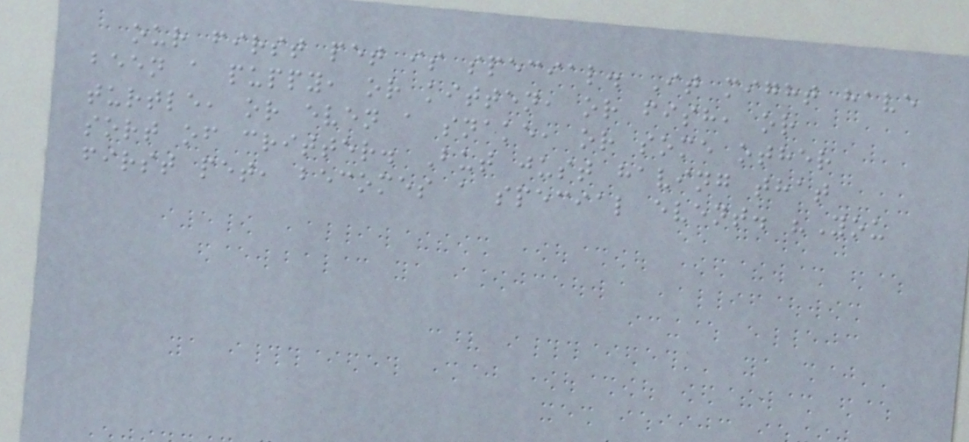our first pet is special. It might have
been a puppy, or kitten, or fish, or
turtle, or even a snake, or some other
sort of critter. But just having that
first pet, becomes a special event. "You
